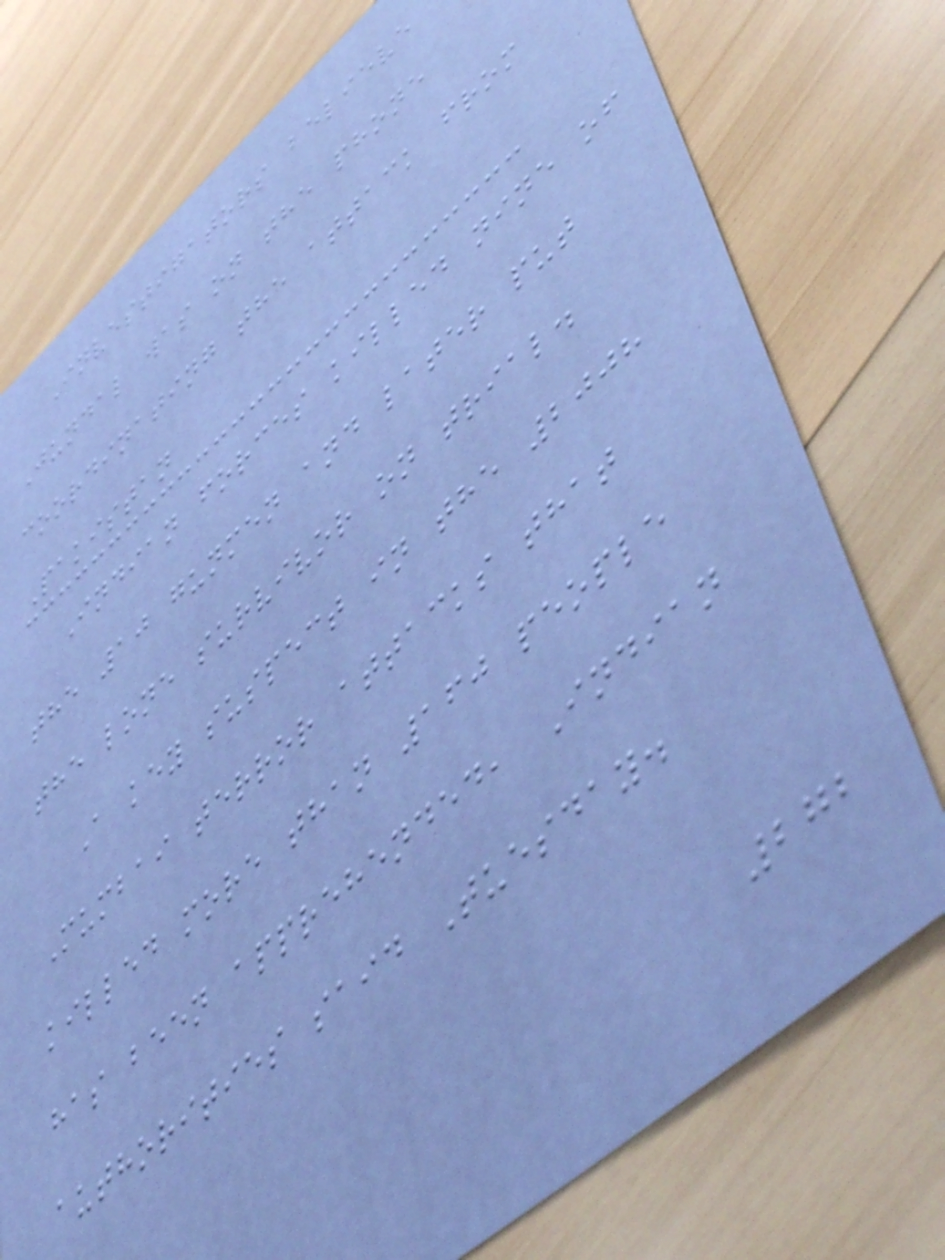Investigators believe
Jundal was on the phone
coordinating the attack from
Pakistan
Indian forces killed nine of
the 10 gunmen and later put
the lone survivor on trial.
A key suspect in the 2008
Mumbai terror attacks that
killed more than 160 people
has been apprehended, Indian
authorities said Tuesday.
272
